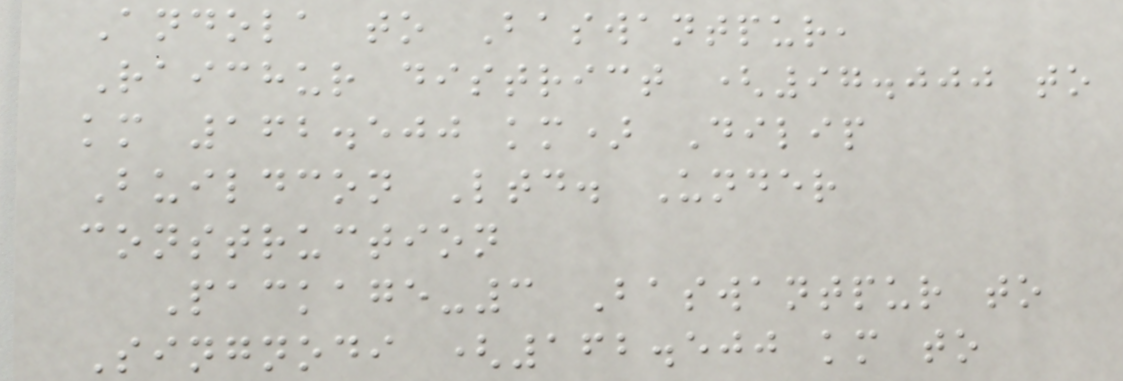Andola to Baswantpur,
Raichur district (97.000 to
km 162.500 km) Dilip
Buildcon Ltd. Under
construction
Package-3 Baswantpur to
Singnodi (162.500 km to
